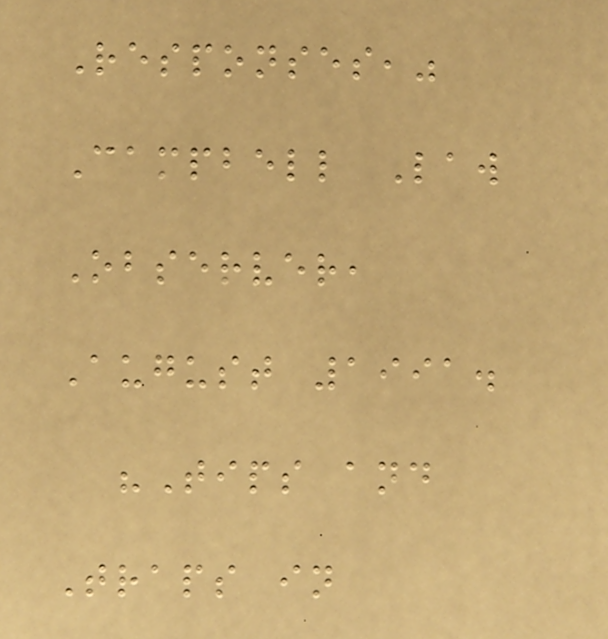Responses,"
Campbell Law
Observer,
August 1991.
"Tips and
Traps in
